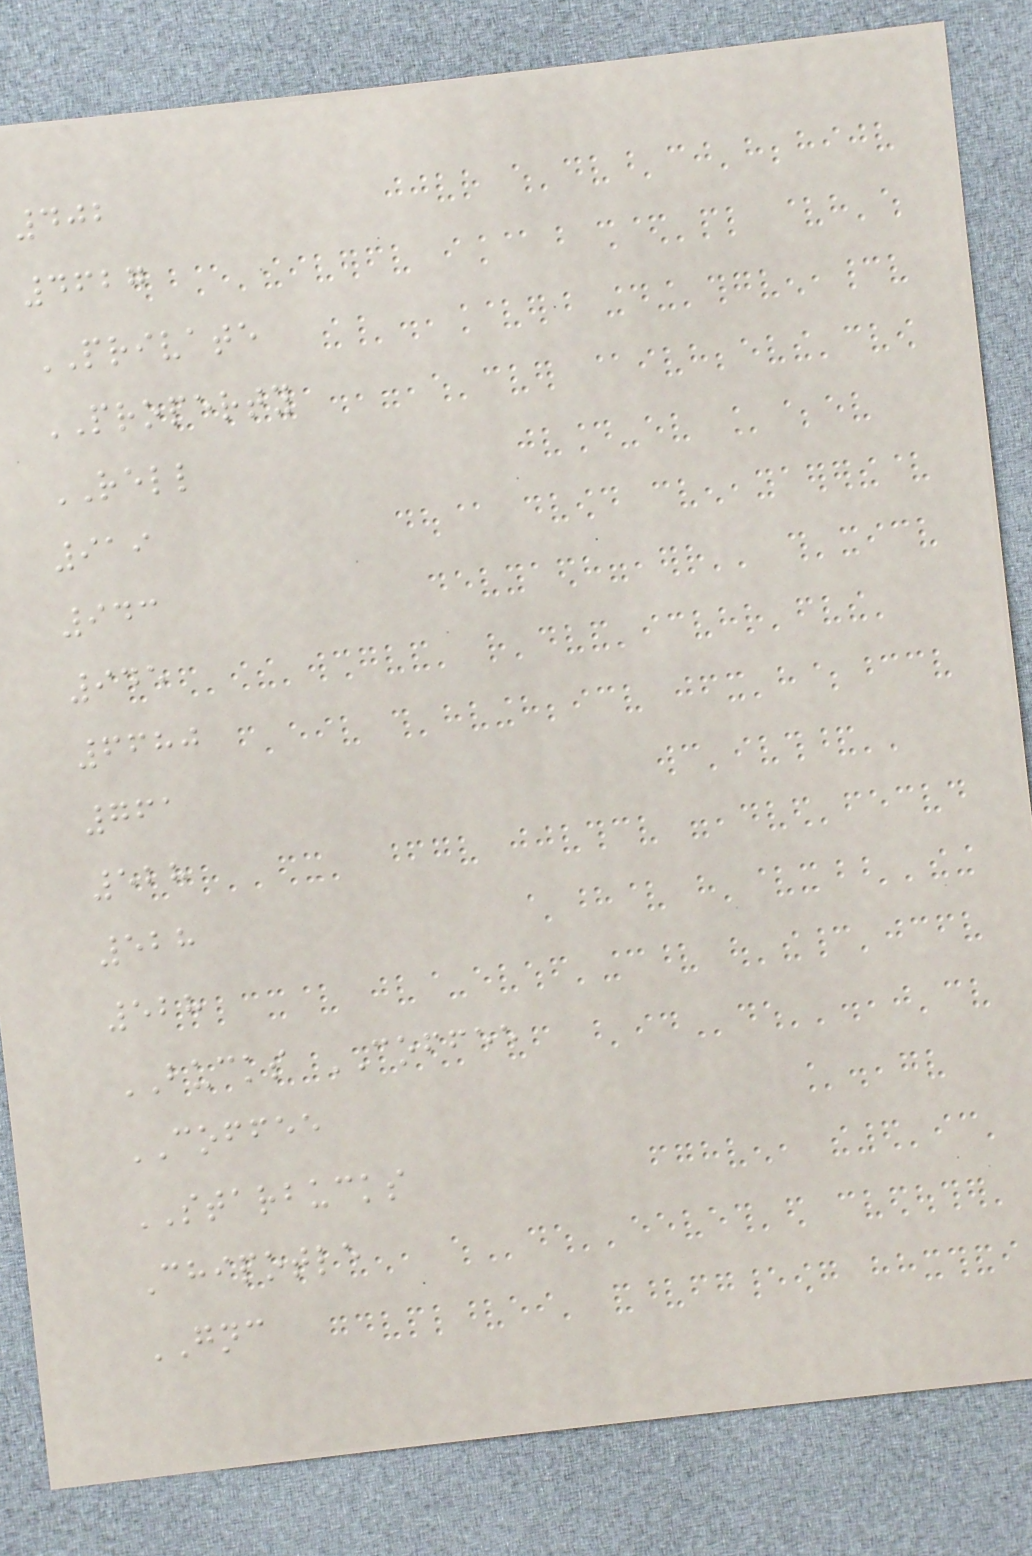402
4627
PRIVATE
PROPERTY
RELL
919
943
945
6680
761
528
528
528
BUCKS COFFEE
COFFEE
STARBUCKS
Chipotle
GNC
